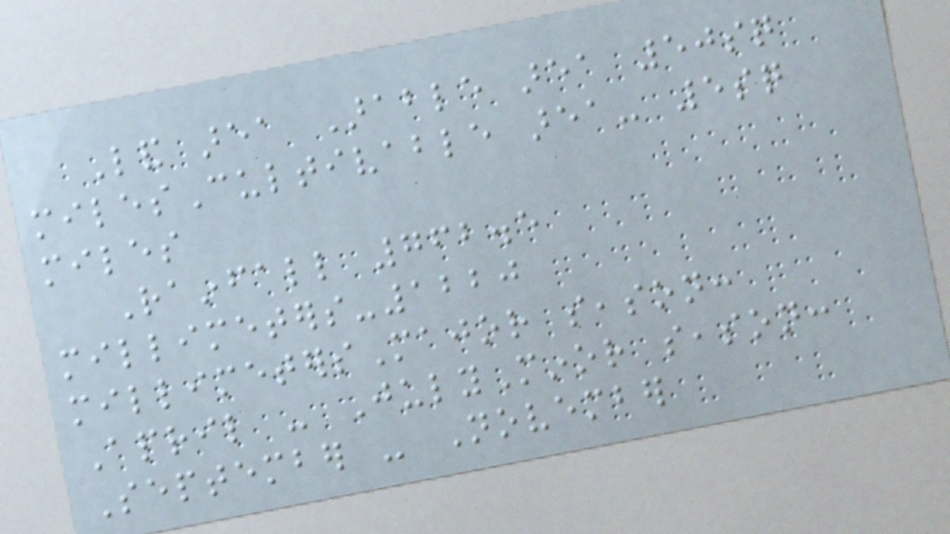Land area Arable area 50sq
milesCultivable area- 5sq
miles
Rainfall 762.5
millimeters-1220
millimetersMajor season:
April - JulyMinor season:
September - November
